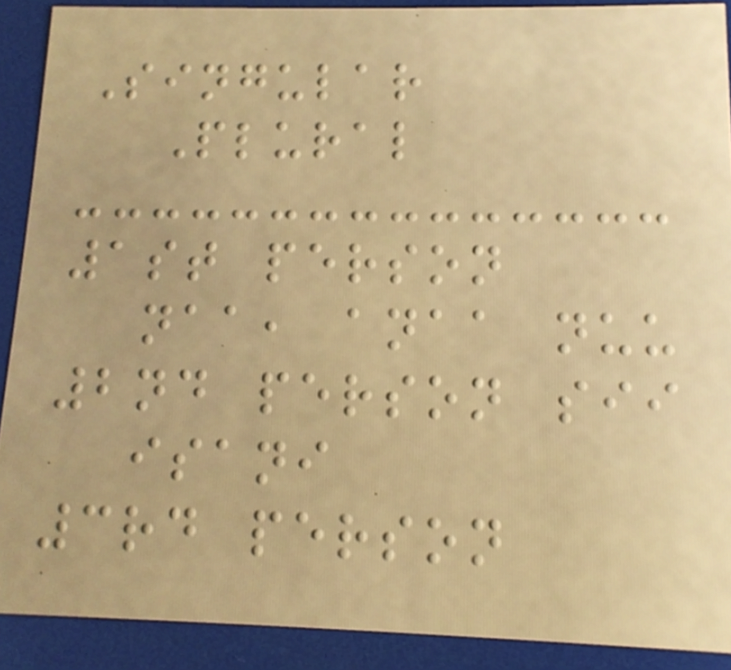Singular
Plural
1st person
naa, anaa nuu
2nd person sii
isani
3rd person
